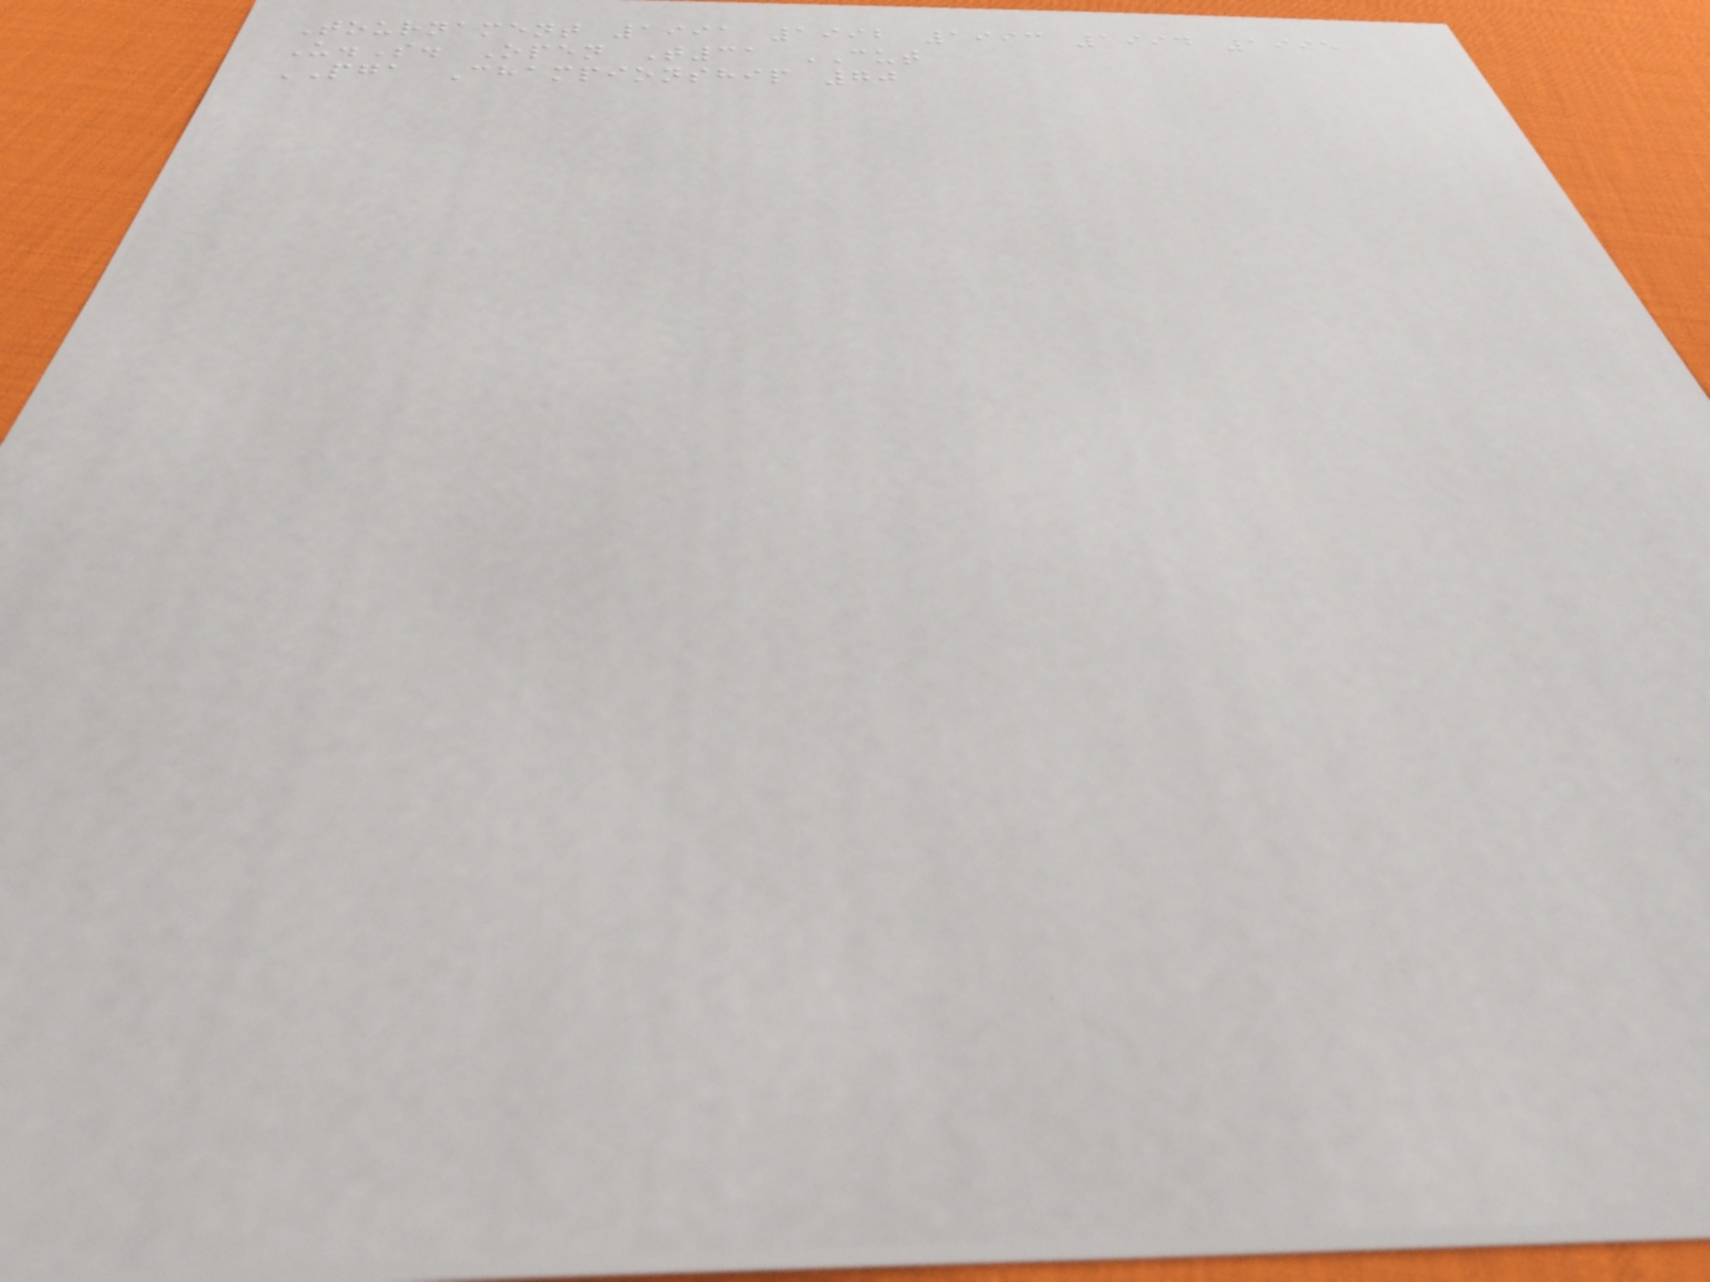Tournament 1991 1992 1993 1994 1995
U.S. Open T31 CUT
PGA Championship 70
